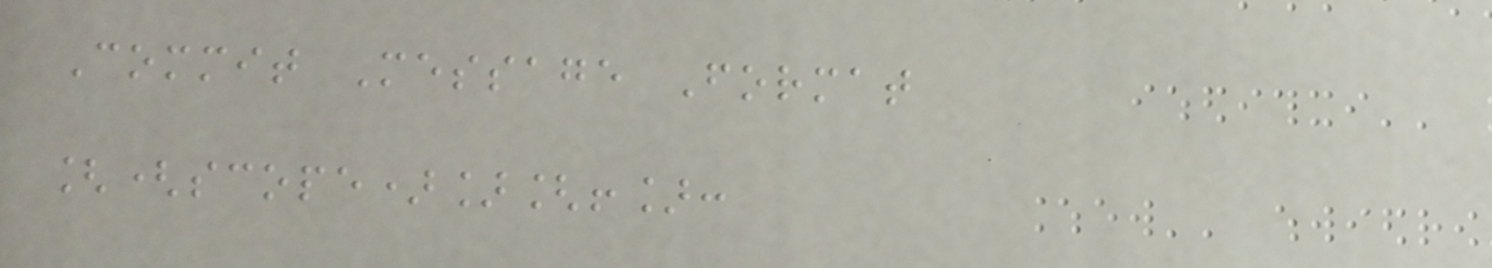Commit Message Format
[(scope)][!]:
